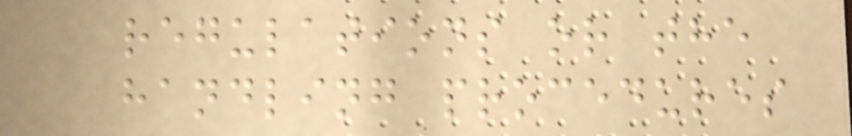regulations or the
handling procedures
